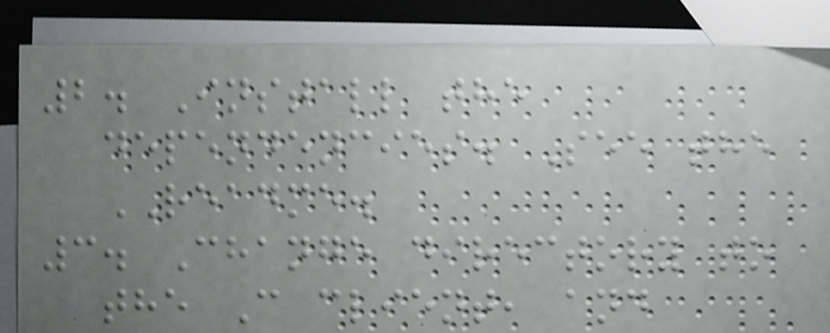2. Install the
dependencies. See the
README.
3. Change directory to
the C client, and
